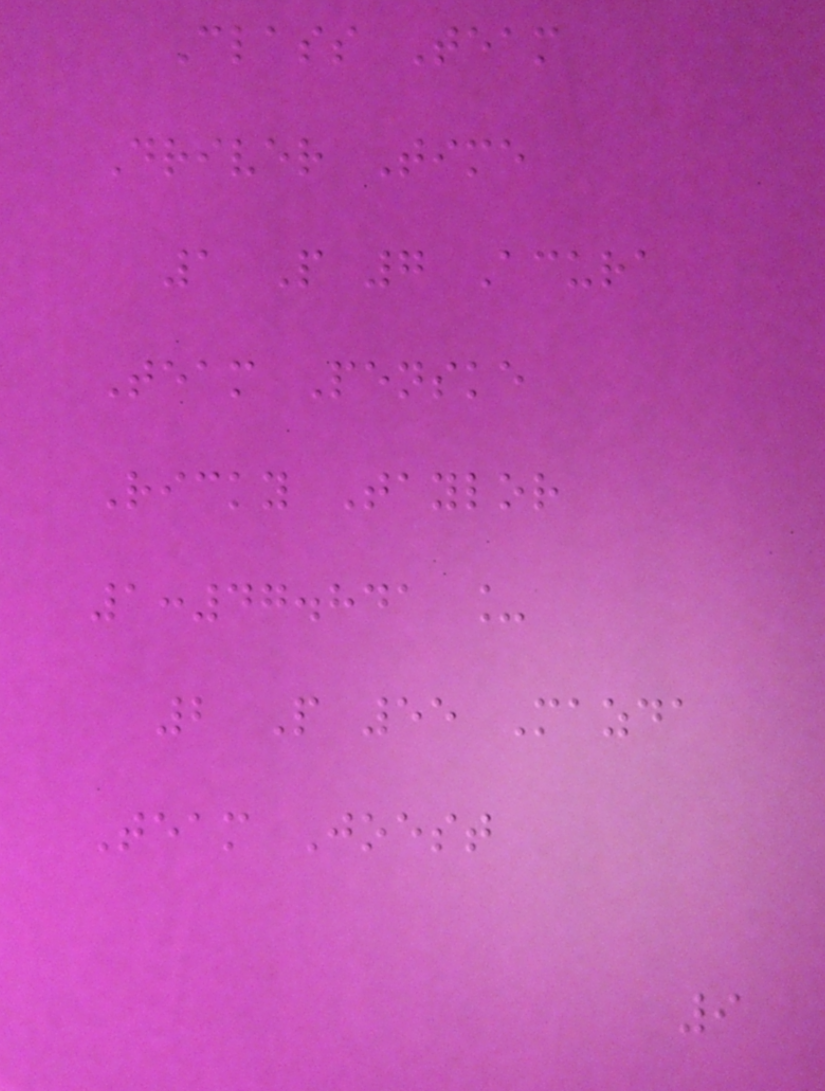Class Team
Driver Time
1 P 7 Acura
Team Penske
Ricky Taylor
1:47.841 _
2 P 55 Mazda
Team Joest
9
